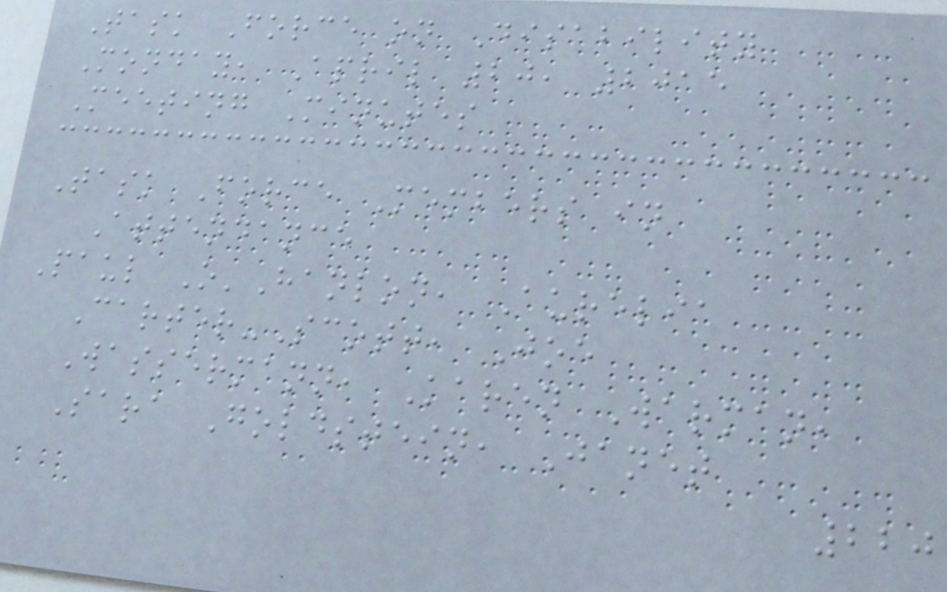Task Force on Disability
Monday, April 20, 2015
Meeting Minutes
Task Force Members in
Attendance
Paul O'Hanlon, Aurelia
Carter-Scott, Joe
Wassermann, Karen Warman,
Sara Goldstein, Janet
220
